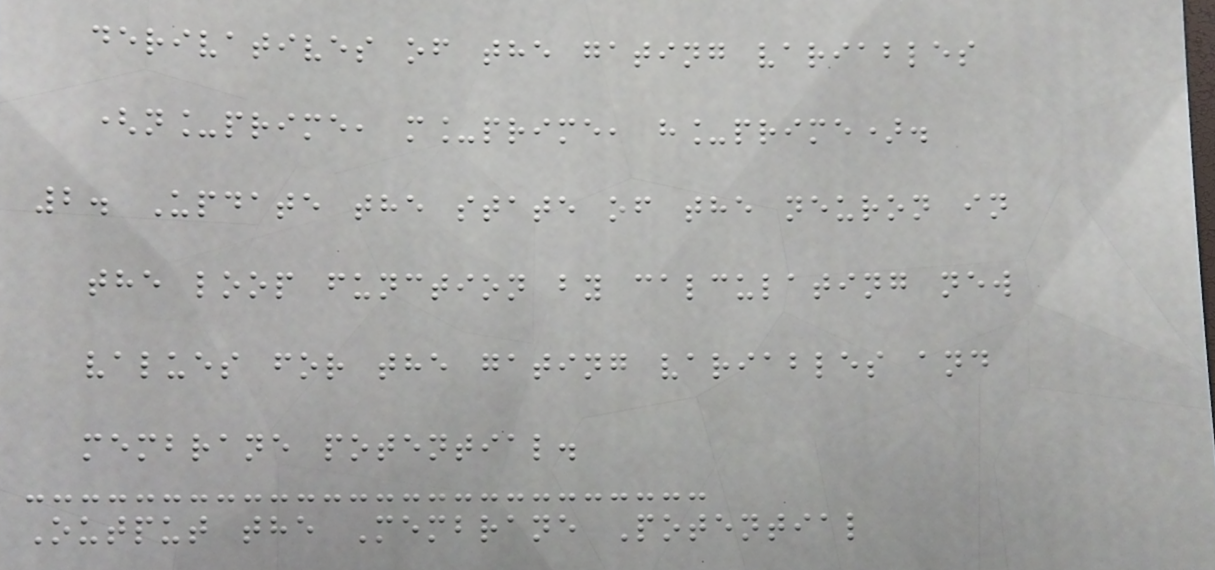derivatives of the gating variables
(n_prime, m_prime, h_prime).
2. Update the state of the neuron in
the loop function by calculating new
values for the gating variables and
membrane potential.
Output the Membrane Potential
